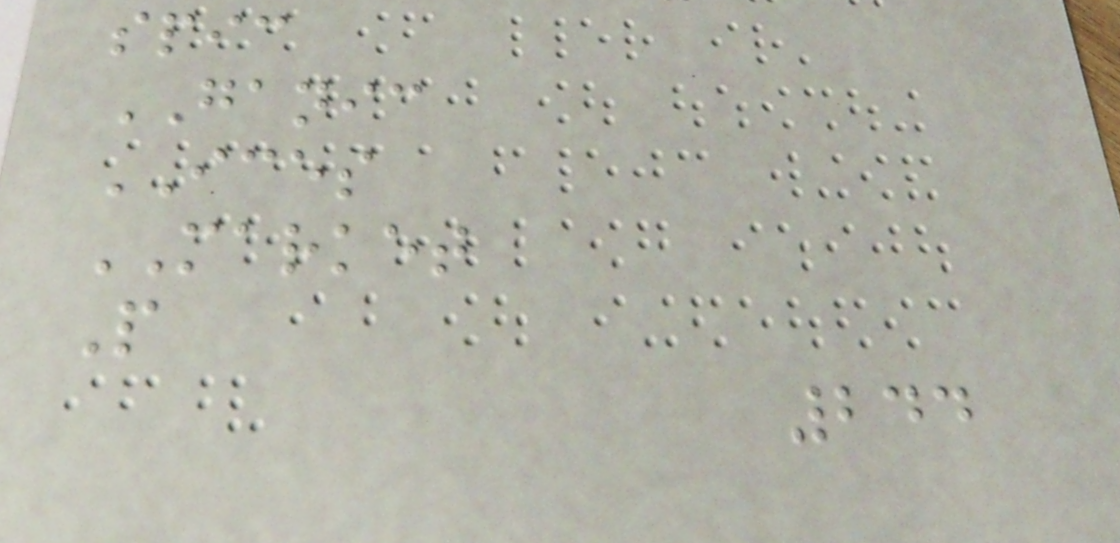spic
GANIC
ICES
MARKET
P
244
